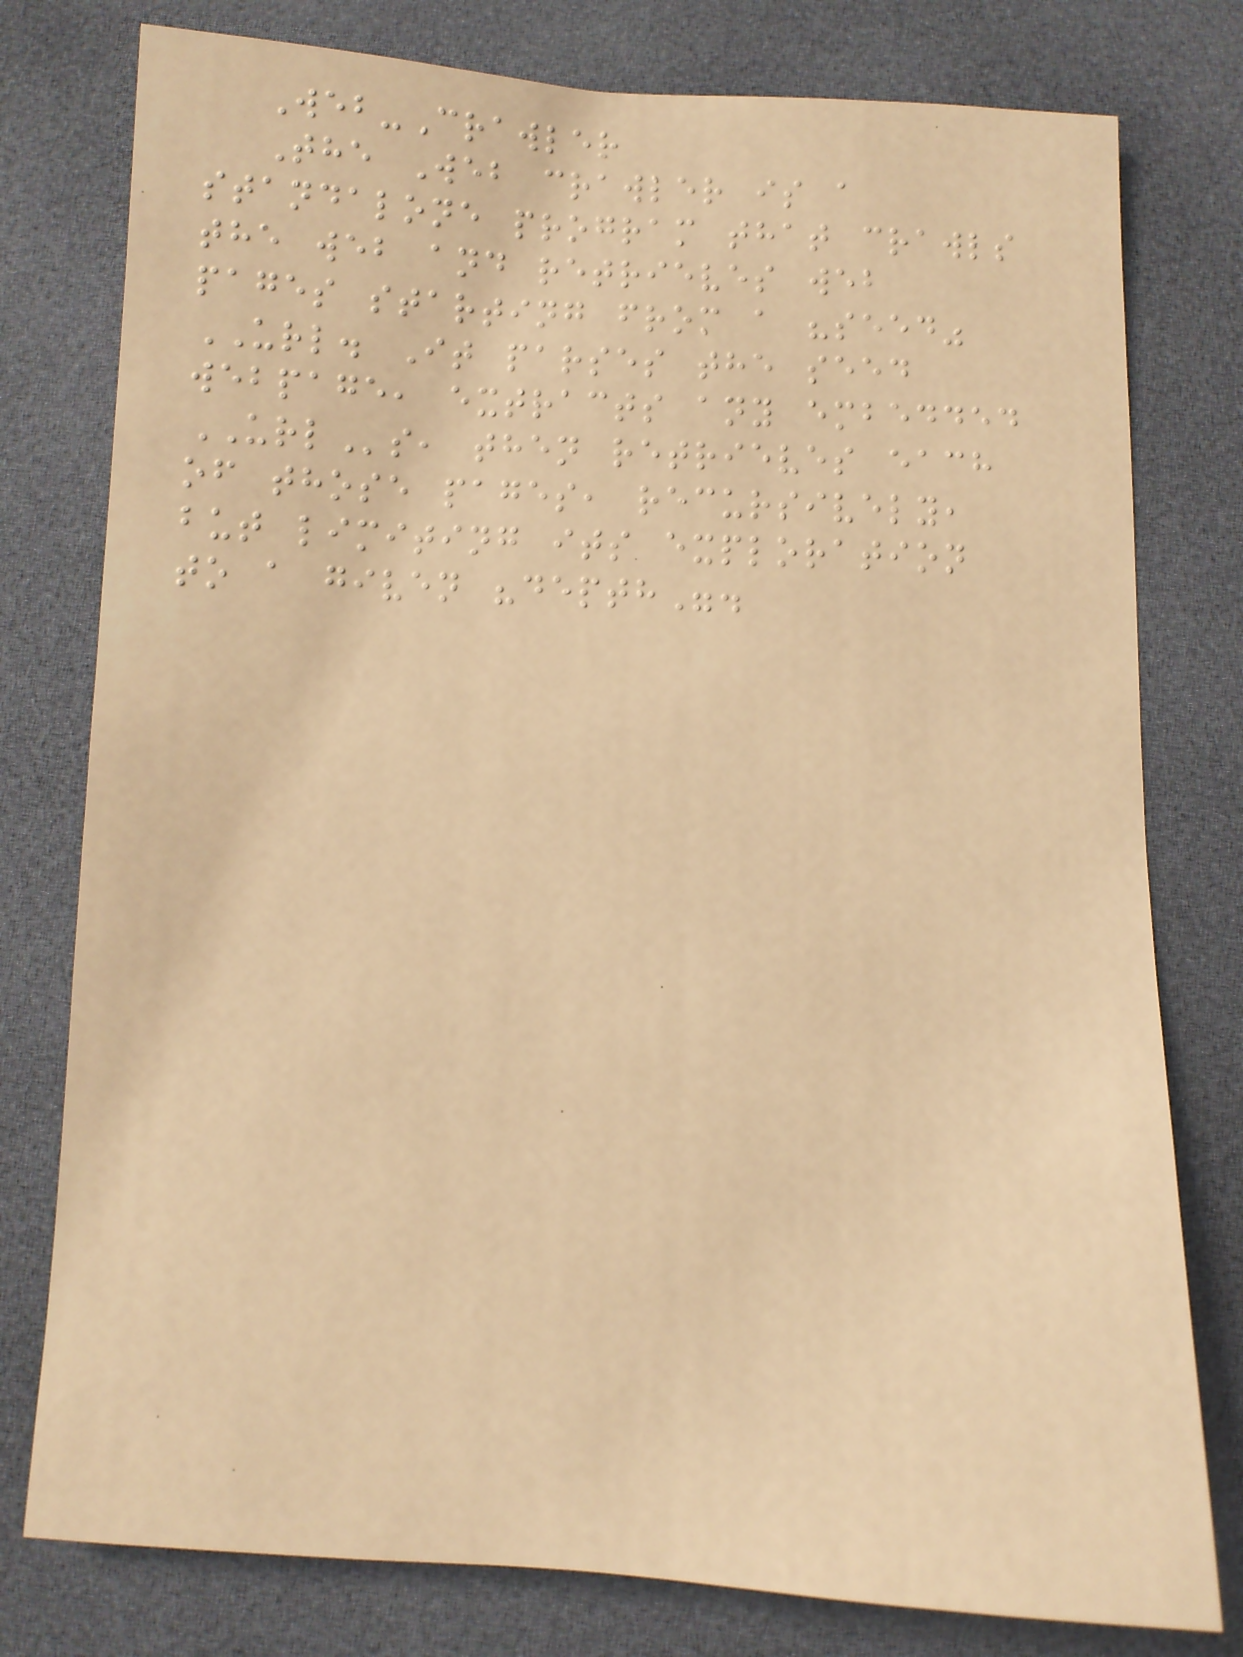Web-Crawler
The Web crawler is a
standalone program that crawls
the web and retrieves web
pages starting from a "seed"
URL. It parses the seed
webpage, extracts any embedded
URLs, then retrieves each
of those pages, recursively,
but limiting its exploration
to a given "depth".
